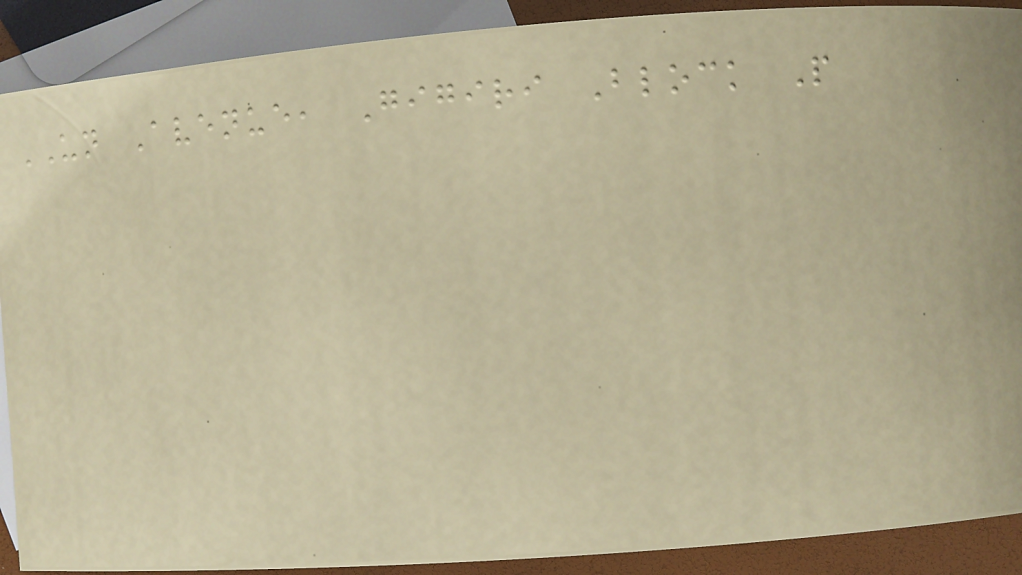UN Avenue, Gigiri Block P
